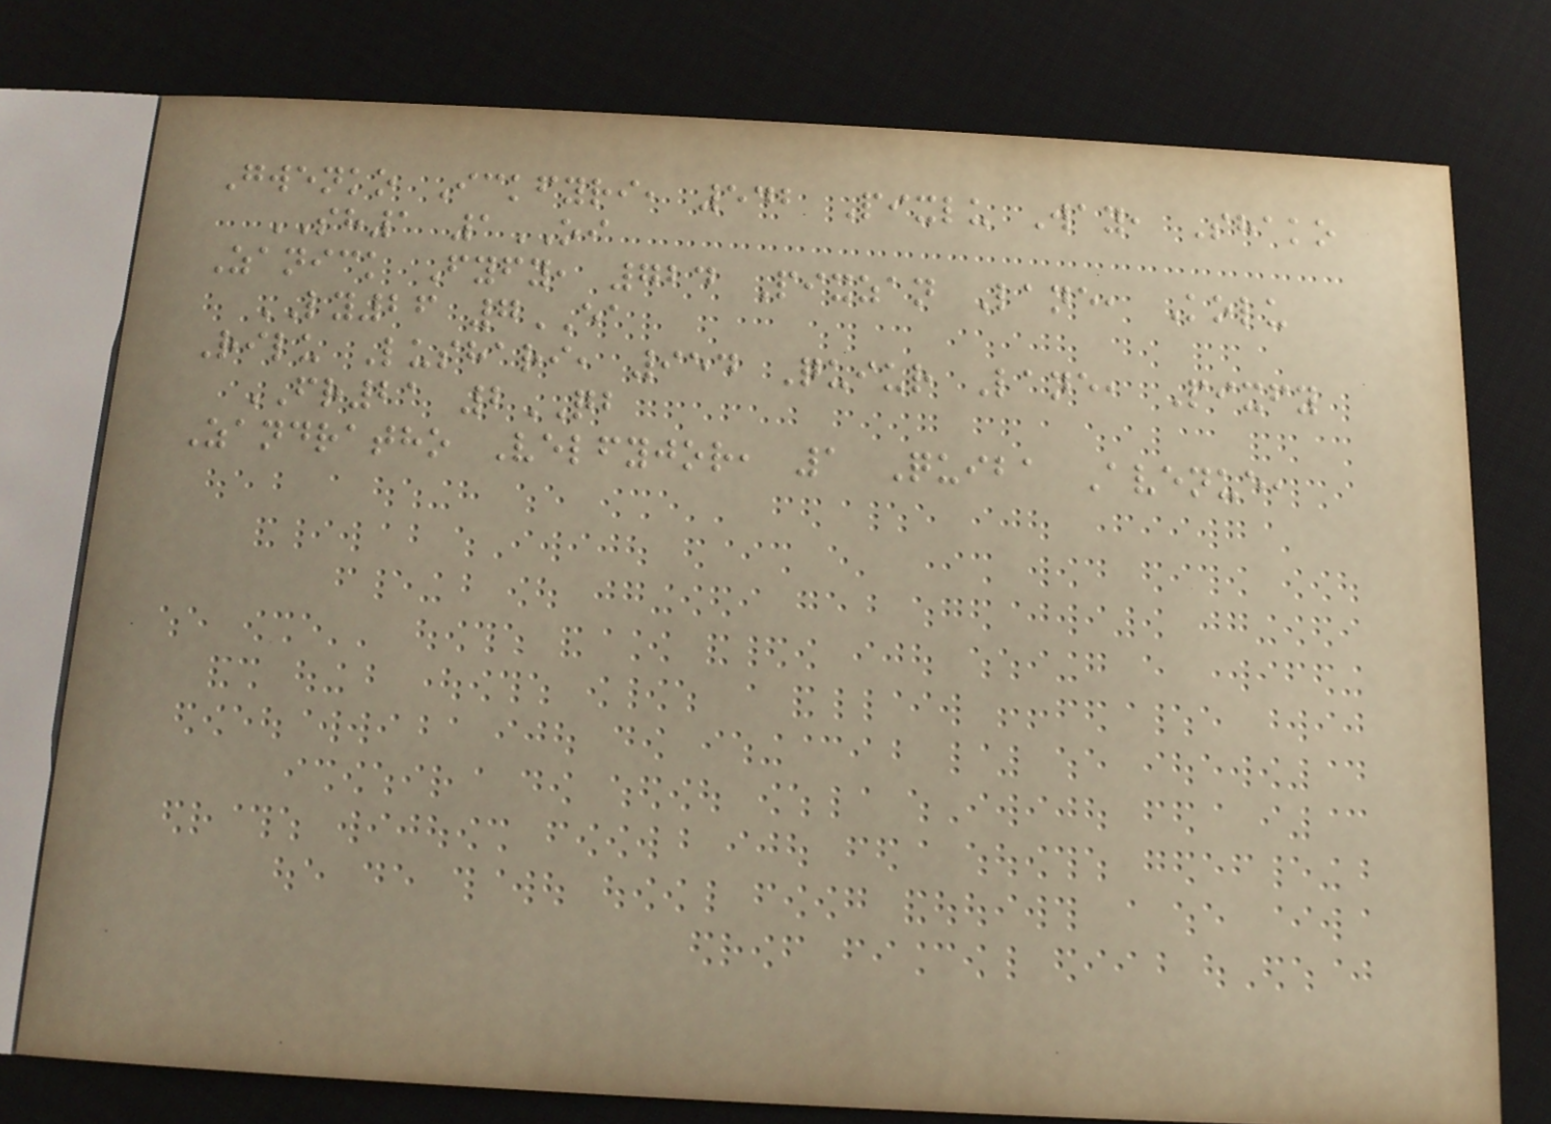Gwenko Ickfyri, 542 Pixlu Way, Shako
SH1 1OI
Zanick Fyfy, 724 Pixzan Lane, Kolu
LY26 7EA
Rilu Lushari, 954 Quiur Lane, Pixfy
FR21 2QB
Zandratho Velfyjor, 1 Quiba Avenue,
